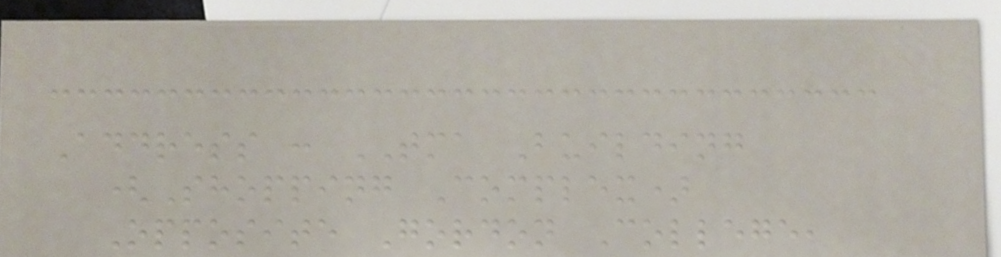Address : TMA Building
(Shopping Complex)
Opposite Gordon College,
